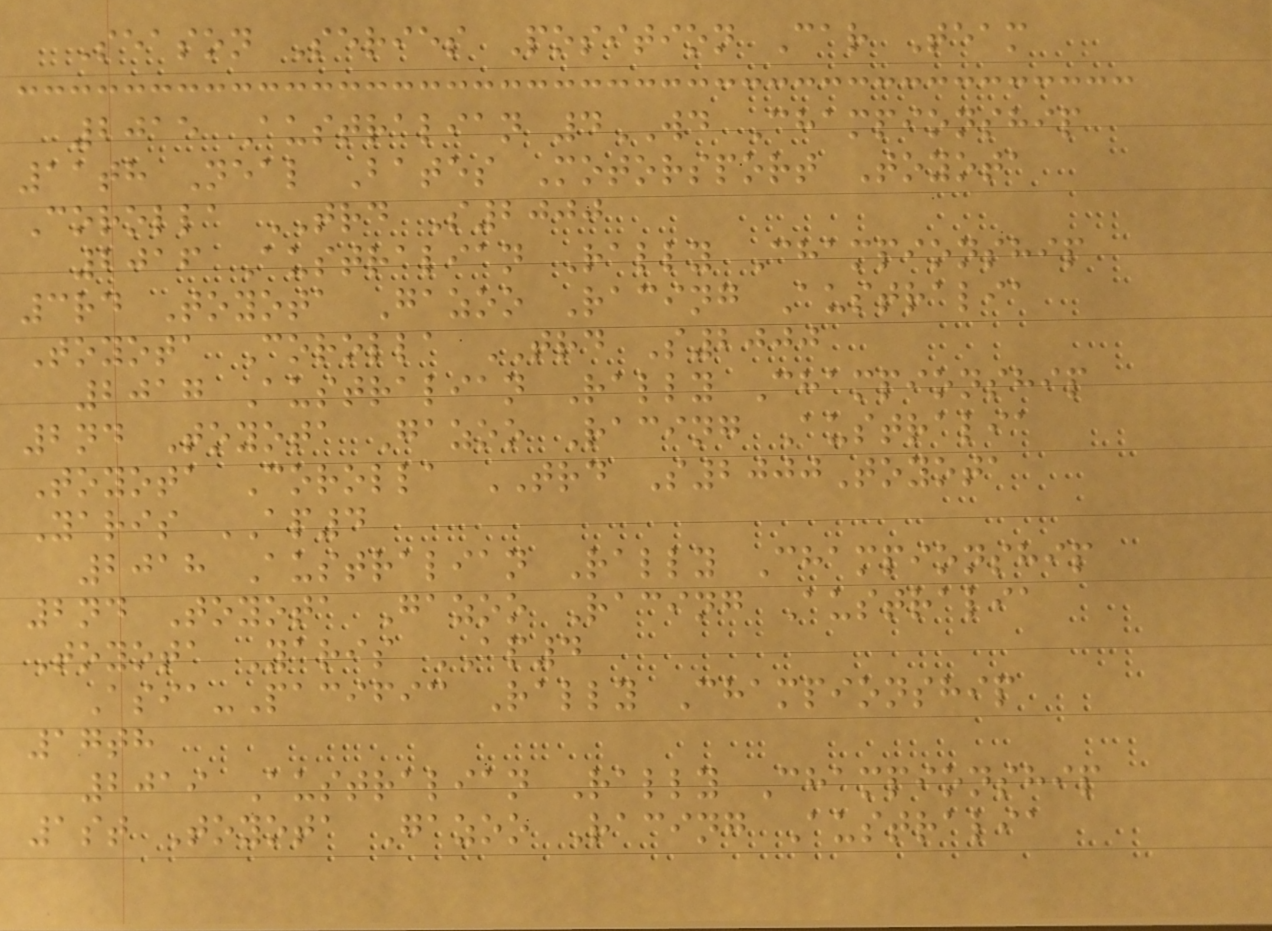Season Series Position Car Team
2015 Australian 4WD Championship
11th Neal Bates Motorsport Toyota
Corolla TRD S2000
2016 Australian Rally Championship
3rd Toyota Gazoo Racing Australia
Toyota Corolla TRD S2000
2017 Australian Rally Championship
2nd Toyota Gazoo Racing Australia
Toyota Corolla TRD S2000Toyota
Yaris AP4
2018 Australian Rally Championship
2nd Toyota Gazoo Racing Australia
Toyota Yaris AP4
Asia-Pacific Rally Championship
17th
2019 Australian Rally Championship
1st Toyota Gazoo Racing Australia
